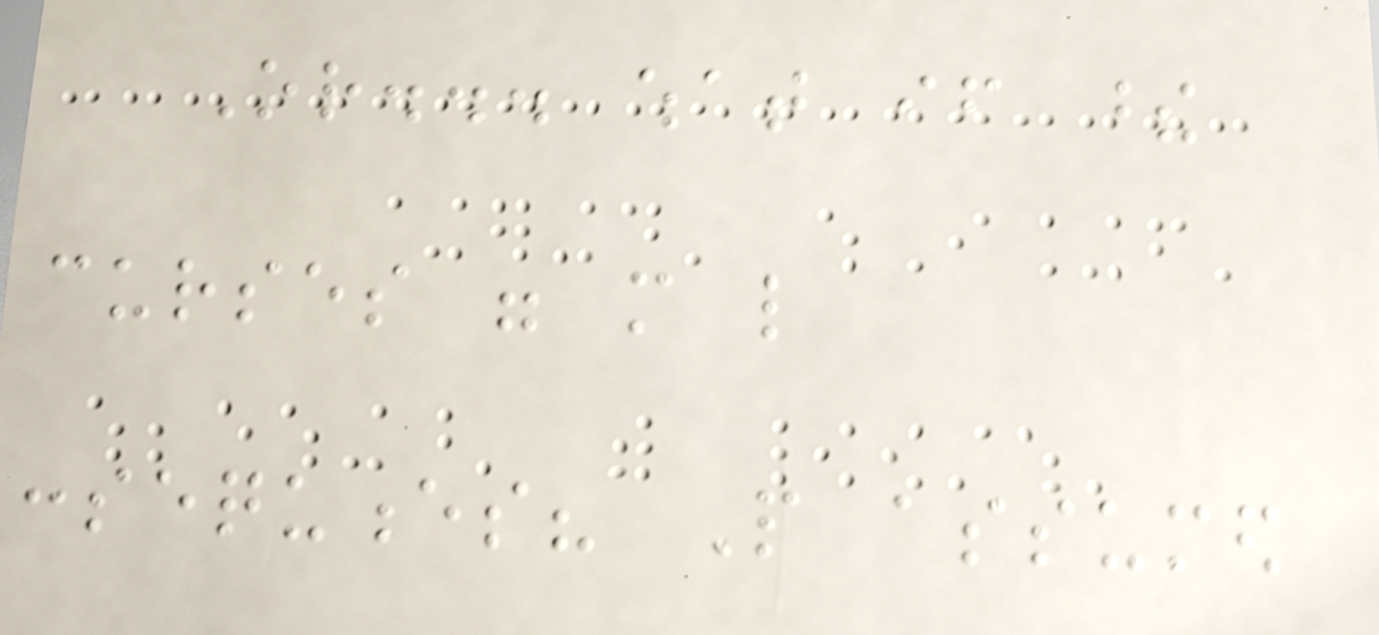Or... what if these
curses were more like
consequences? People assumed
